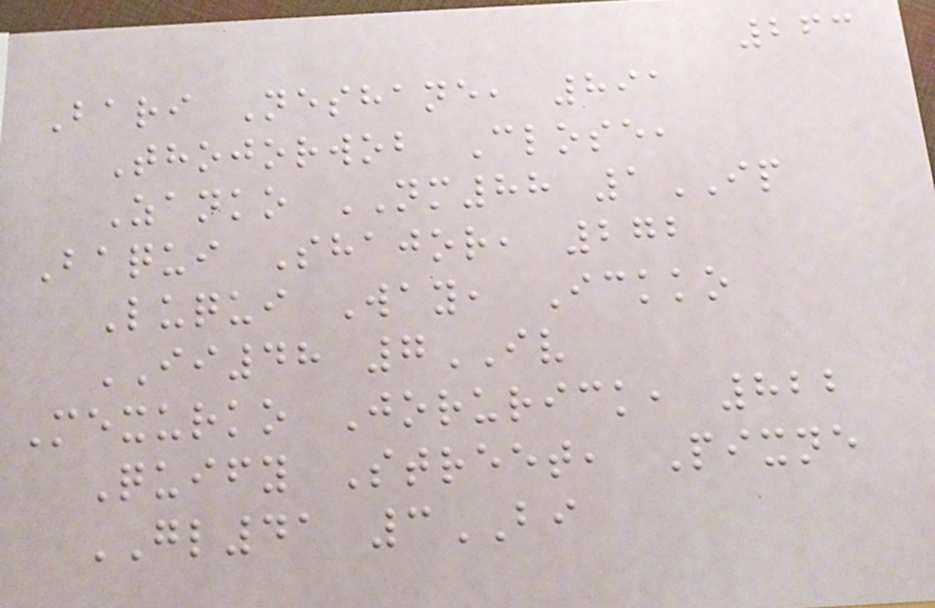263
Bari Neshane, 891
Thojorwob Close,
Zanko NM88 1IP
Baqui Shajor, 272
Luqui Way, Ickko
II48 7IV
Mexurko Jorurick, 822
Quify Street, Pixne
GL41 3BI
